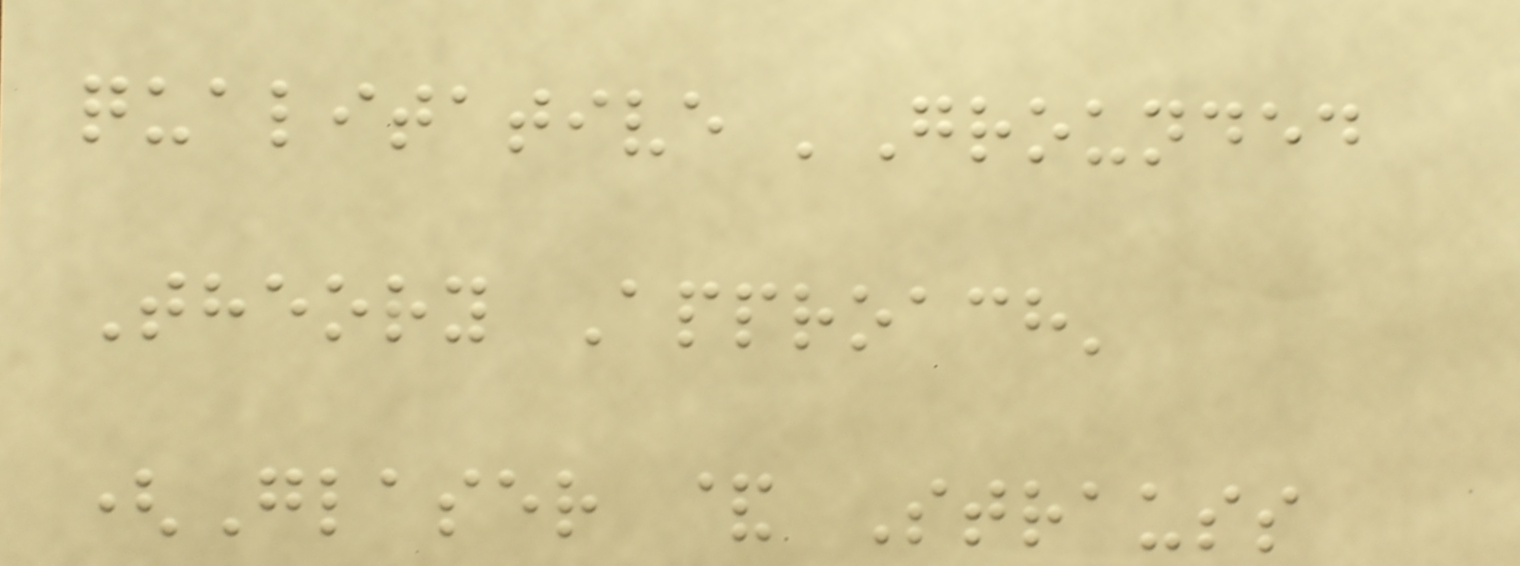qualitative 'Grounded
Theory Approach'
(Glaser & Strauss
